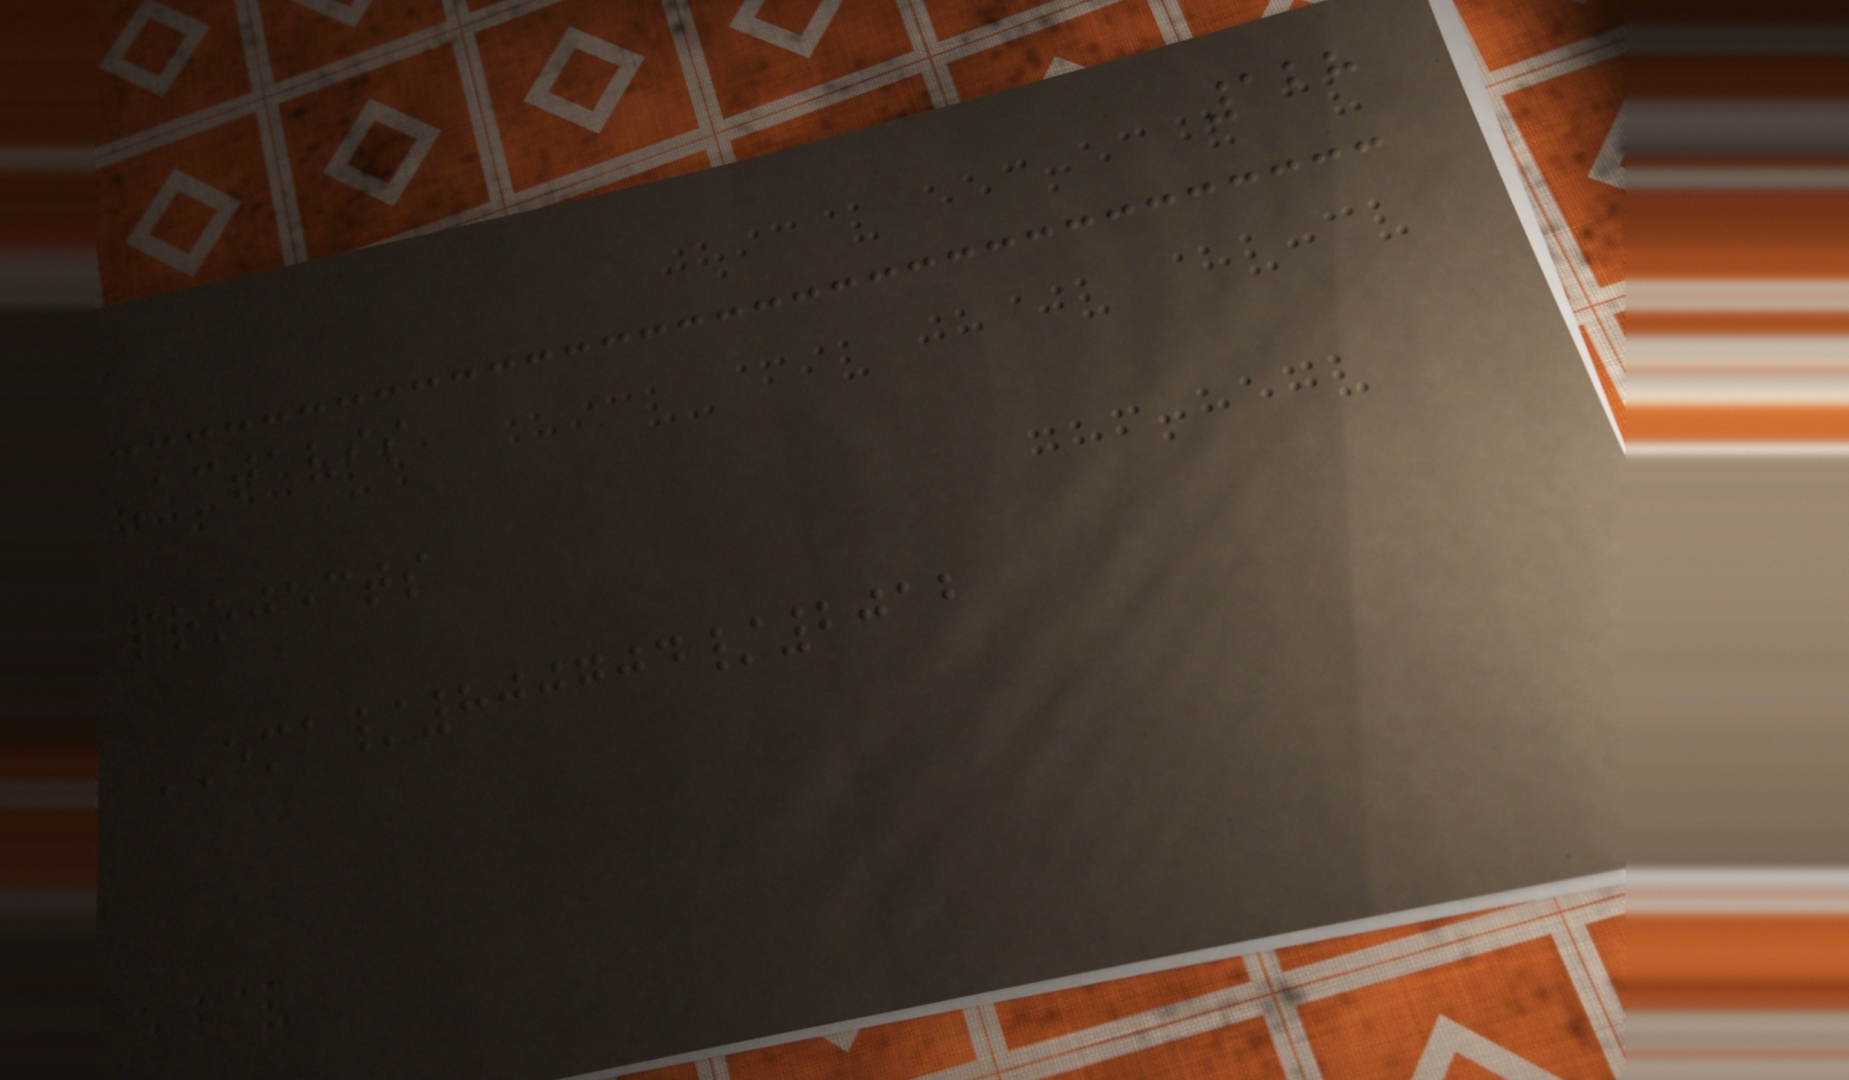128
Actavis
projects
EMA/800704/2012
